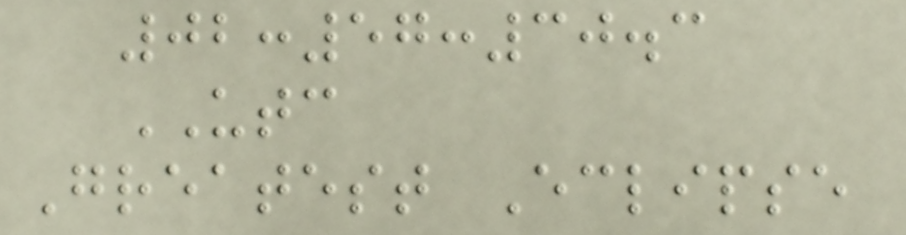02:57:30.3
UTC
Greatest Eclipse
